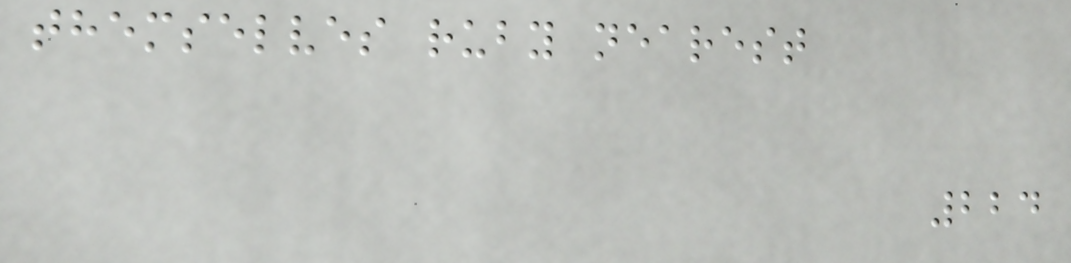themselves ruby nearest
224
